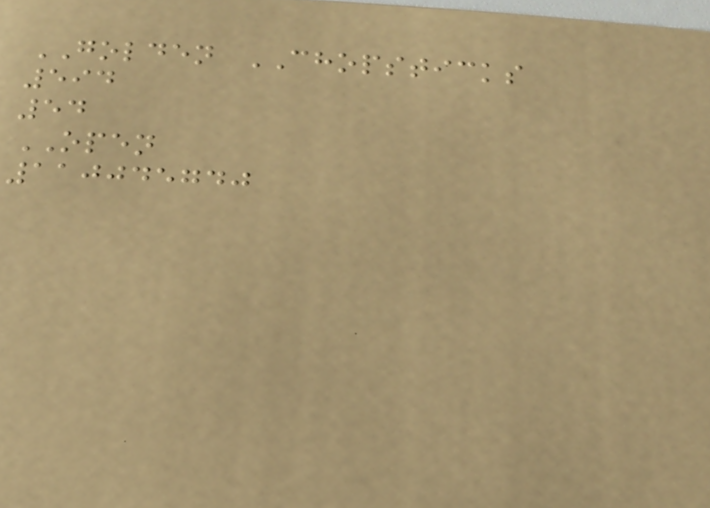GOLDEN CHOPSTICKS
594
54
OPEN
110045740
